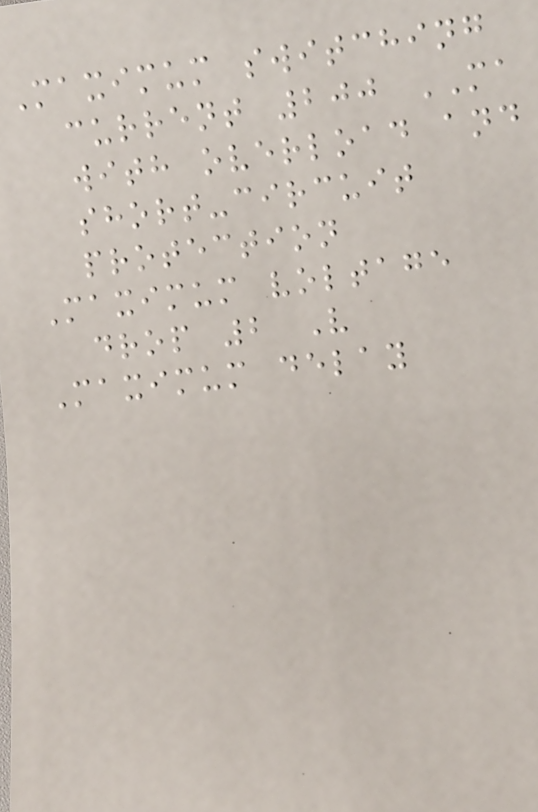Maximum switching
current 200 MA
with overload and
short-circuit
protection
Maximum voltage
drop 2 V
Maximum delay
